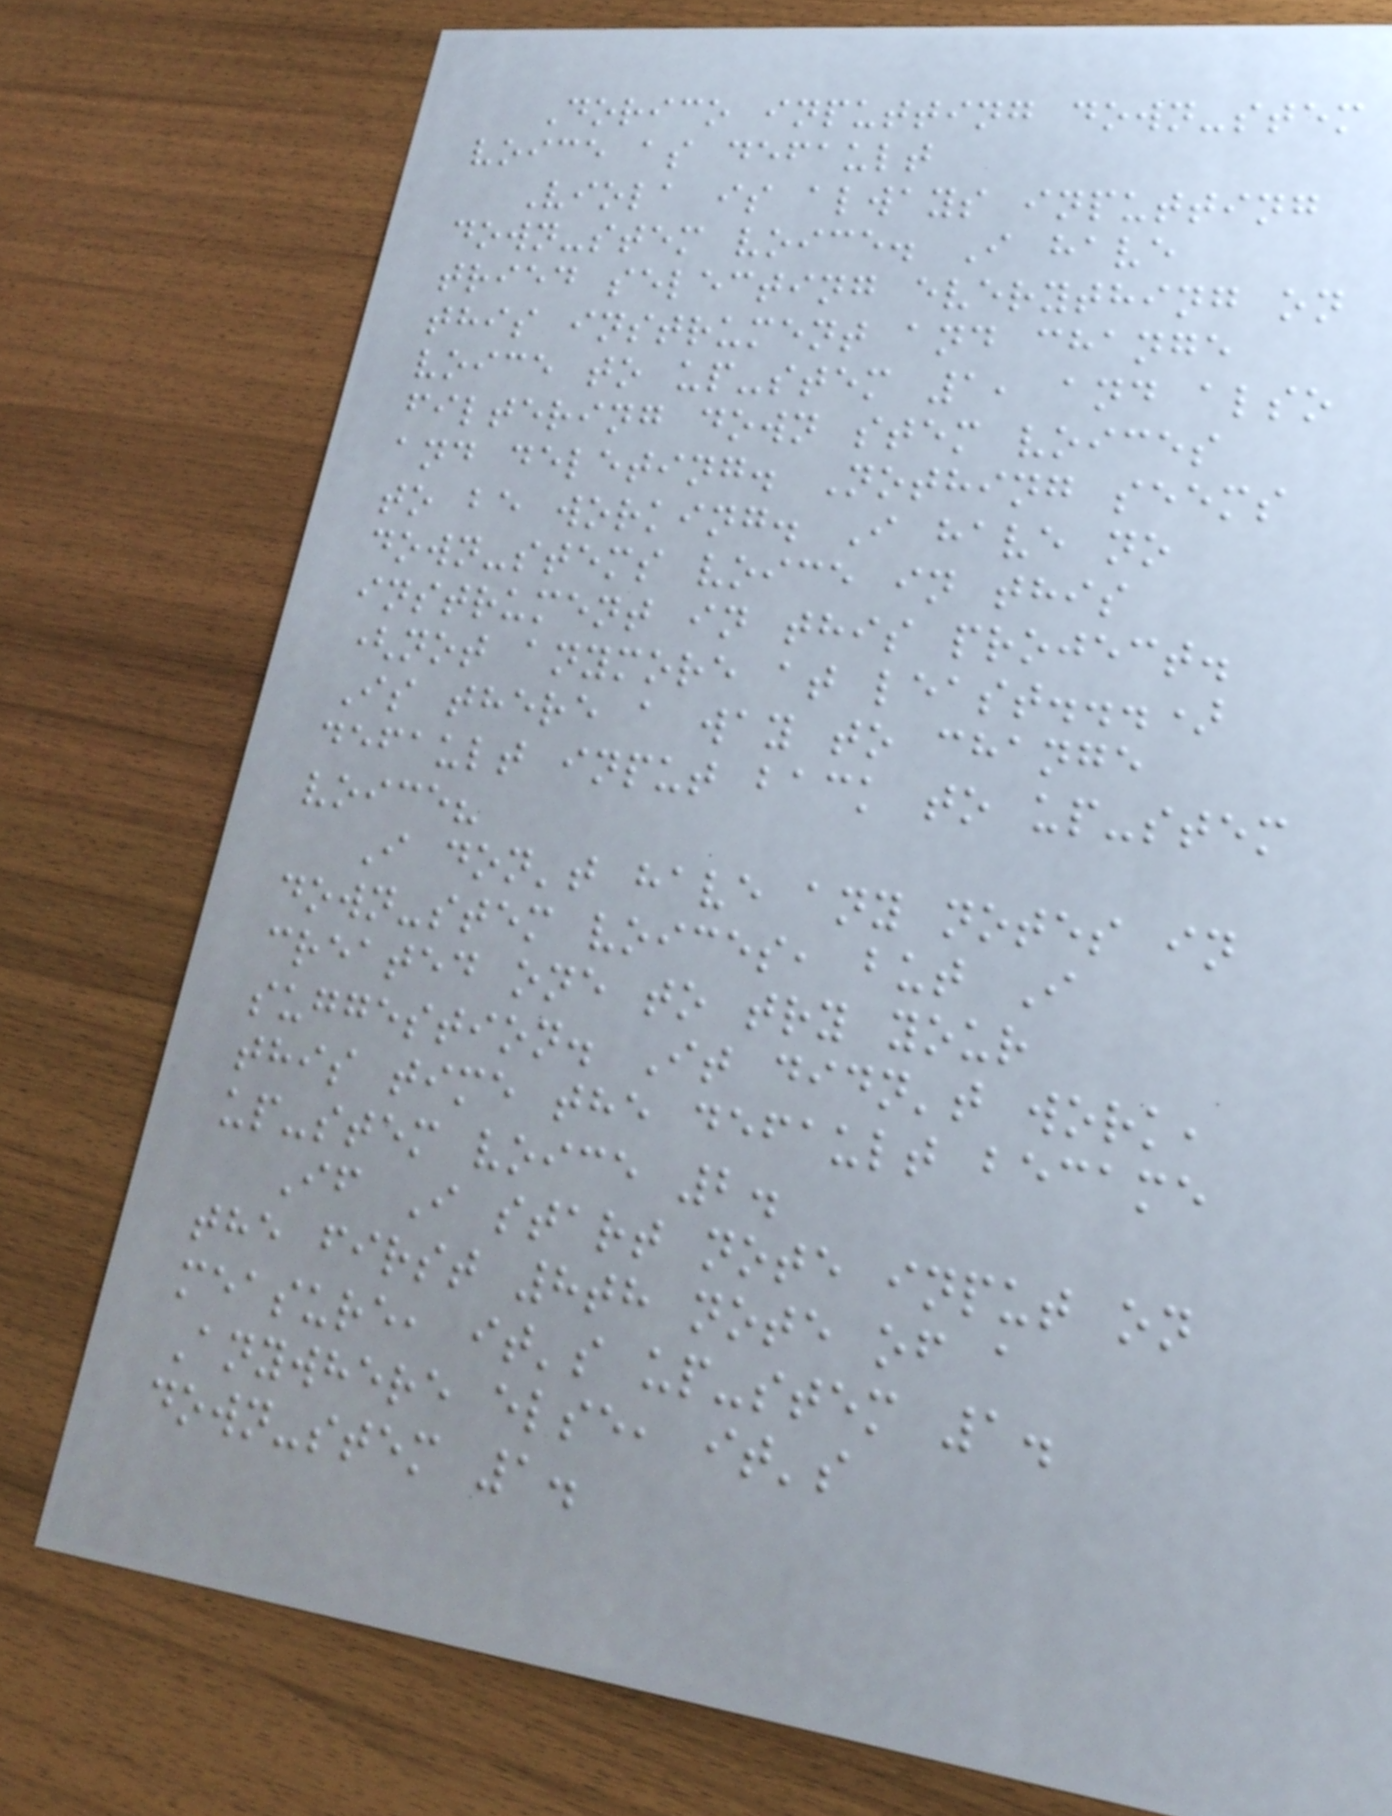Dorico inputting down-stem
voice as default
Viola is always inputting
down-stem voice. I have
tried selecting everything on
this instrument and change
voice to up-stem 1, and also
filtering down stem voices
and deleting. Nothing seems
to be working. I have no
down-stems voice in this
instrument in this project.
(not anymore at least...)
Is there a way to change
default input back to up-stem
voice?
I don't have any notes in
down-stem voices, but I
created one to try your
suggestion. It didn't work,
this time the default became
up-stem voice 2.
If I start note input on
the first 8th note of a
measure, it's up-stem 1.
Anywhere else, it's
down-stem 1.
